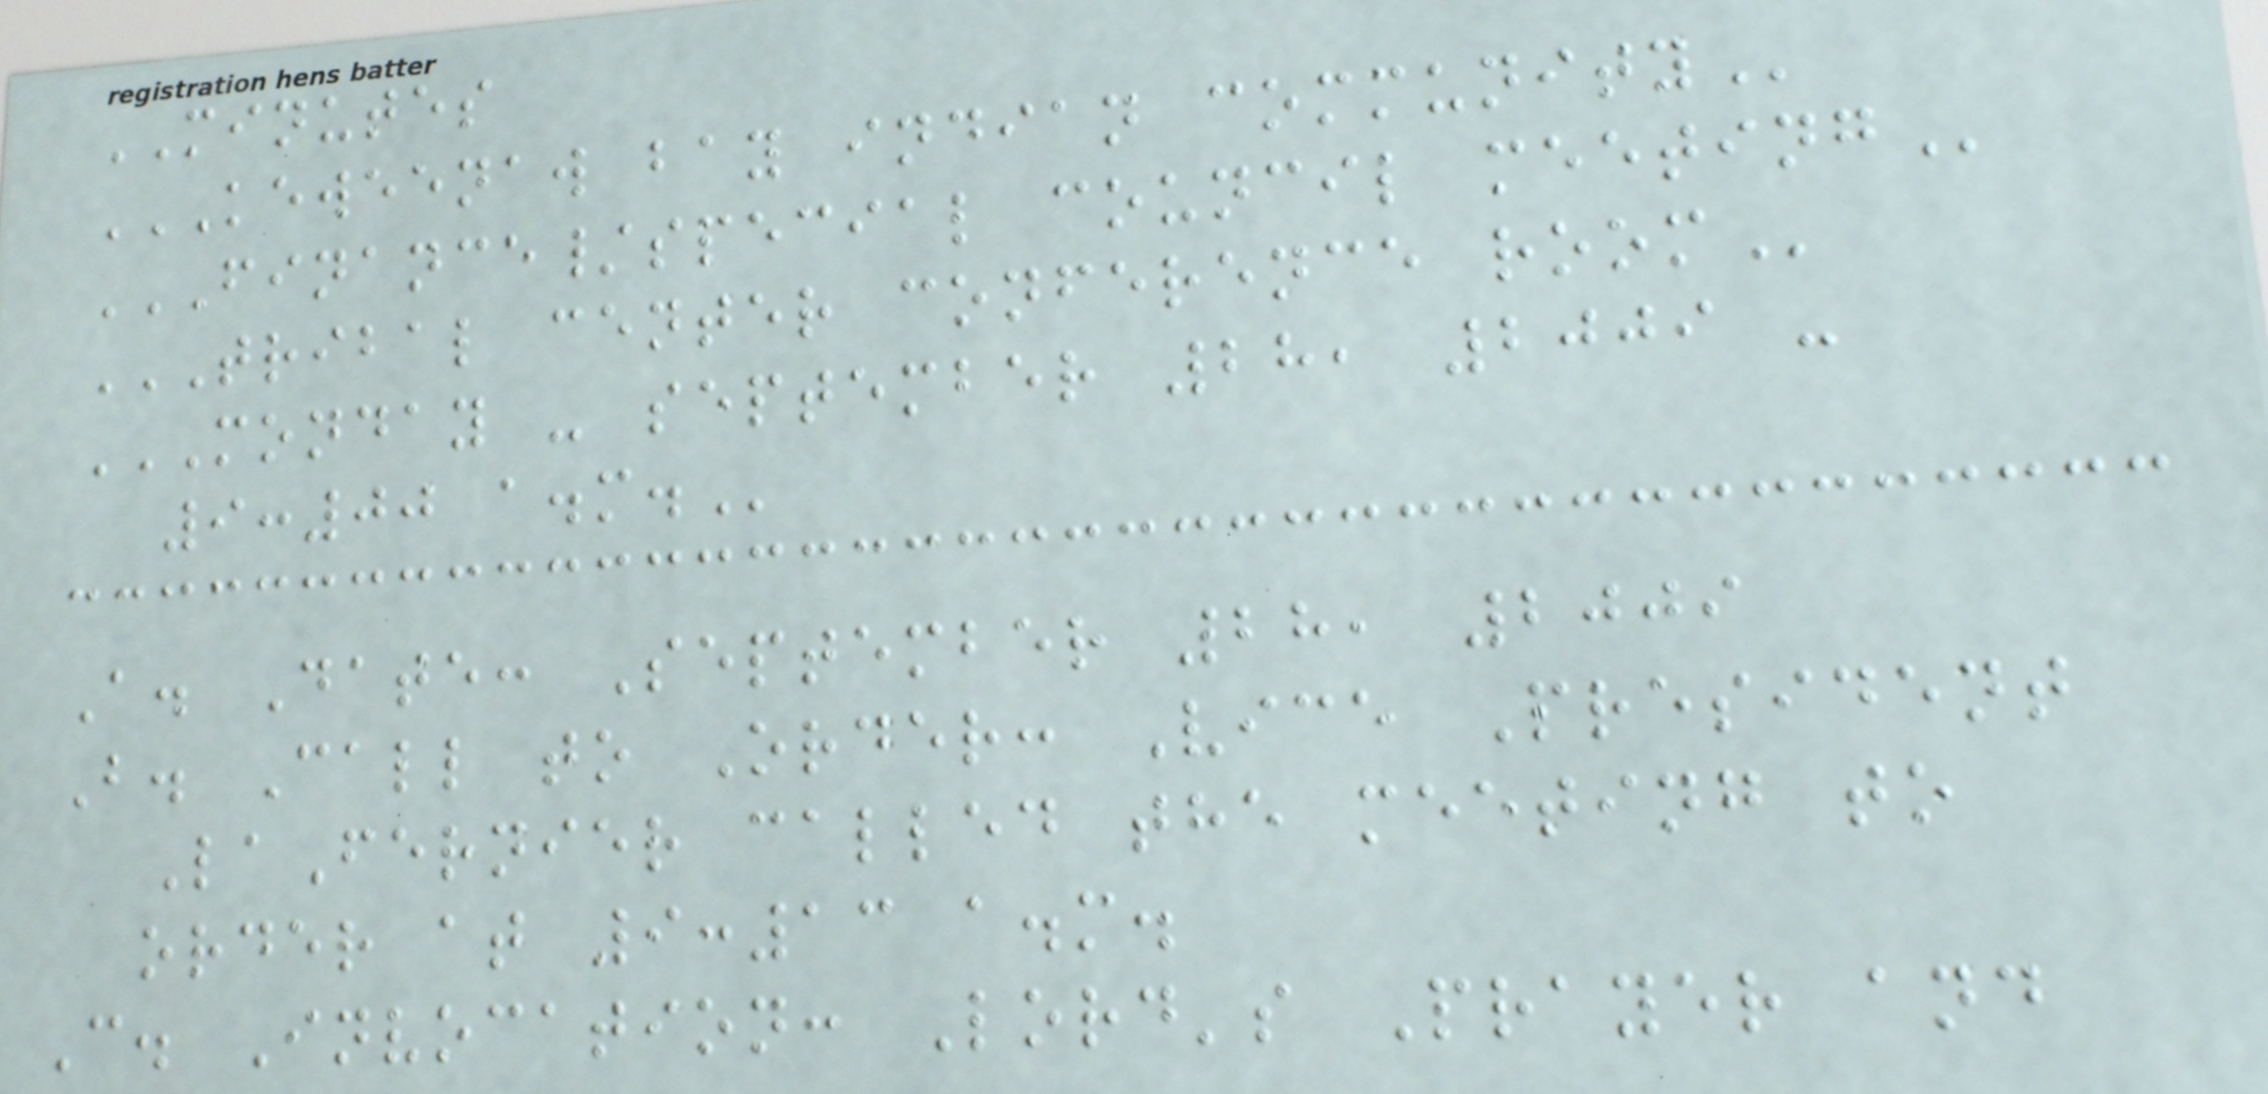MINUTES
KEWEENAW BAY INDIAN COMMUNITY
FINANCE/SPECIAL COUNCIL MEETING
TRIBAL CENTER CONFERENCE ROOM
MONDAY - SEPTEMBER 28, 2009 -
9:00 A.M.
A. Date: September 28, 2009
B. Call to Order: Vice President
LaFernier called the meeting to
order at 9:13 a.m.
C. Invocation: Lord's Prayer and
